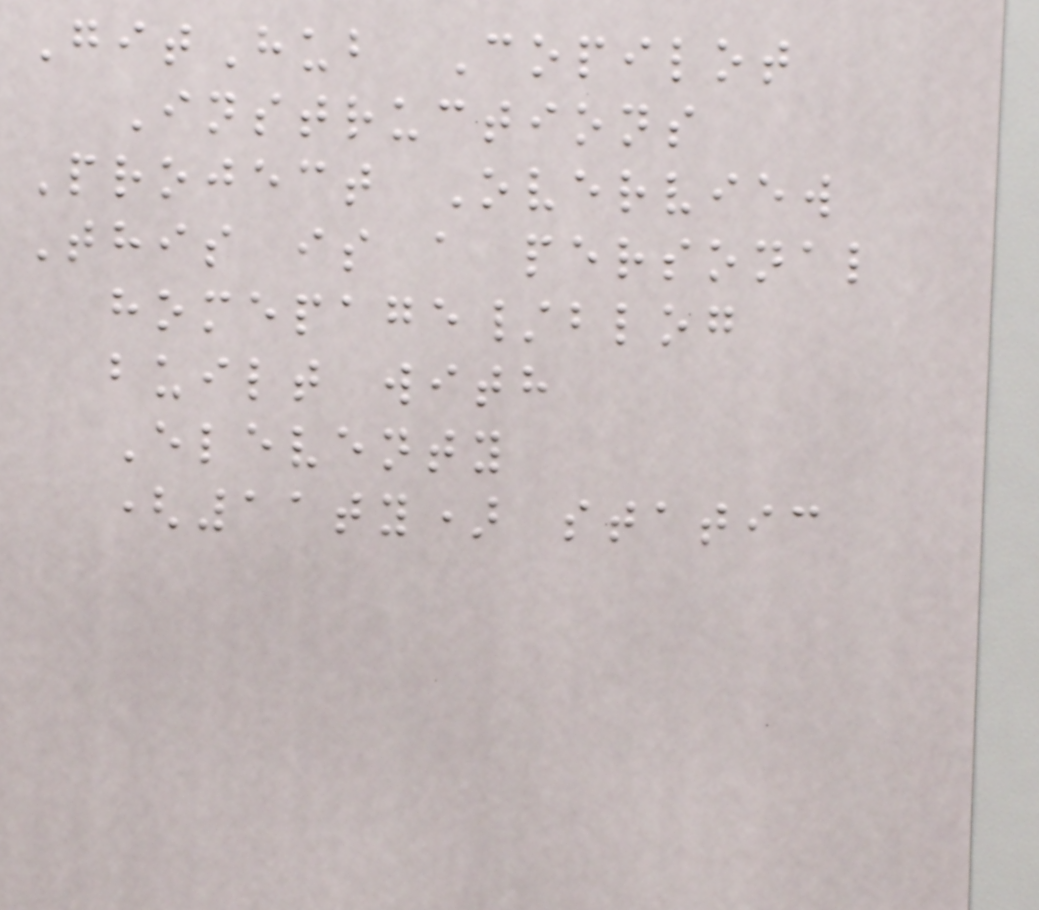GitHub Copilot
Instructions
Project Overview
This is a personal
homepage/blog
built with
Eleventy
(11ty) static
